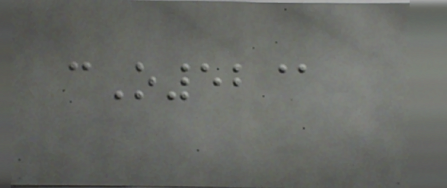cO52@
